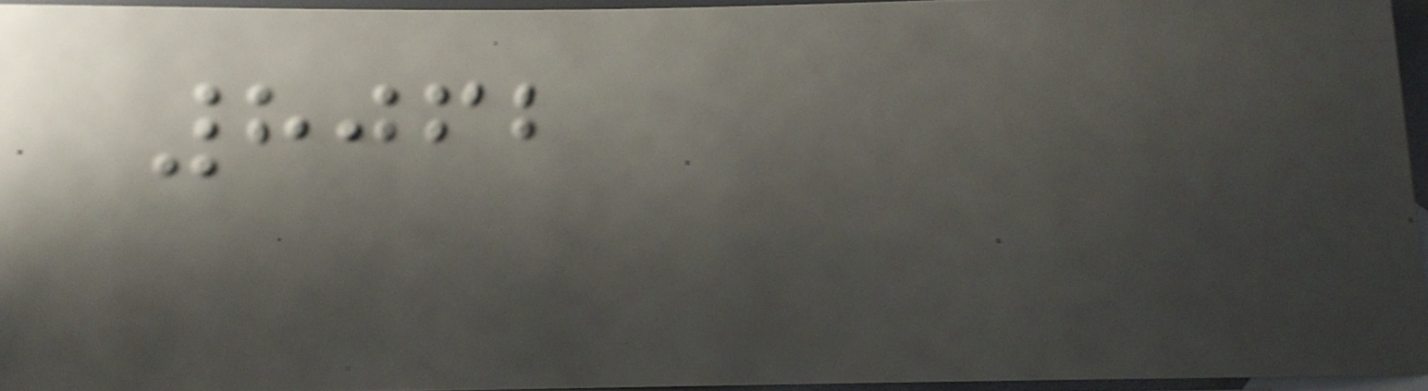8062
